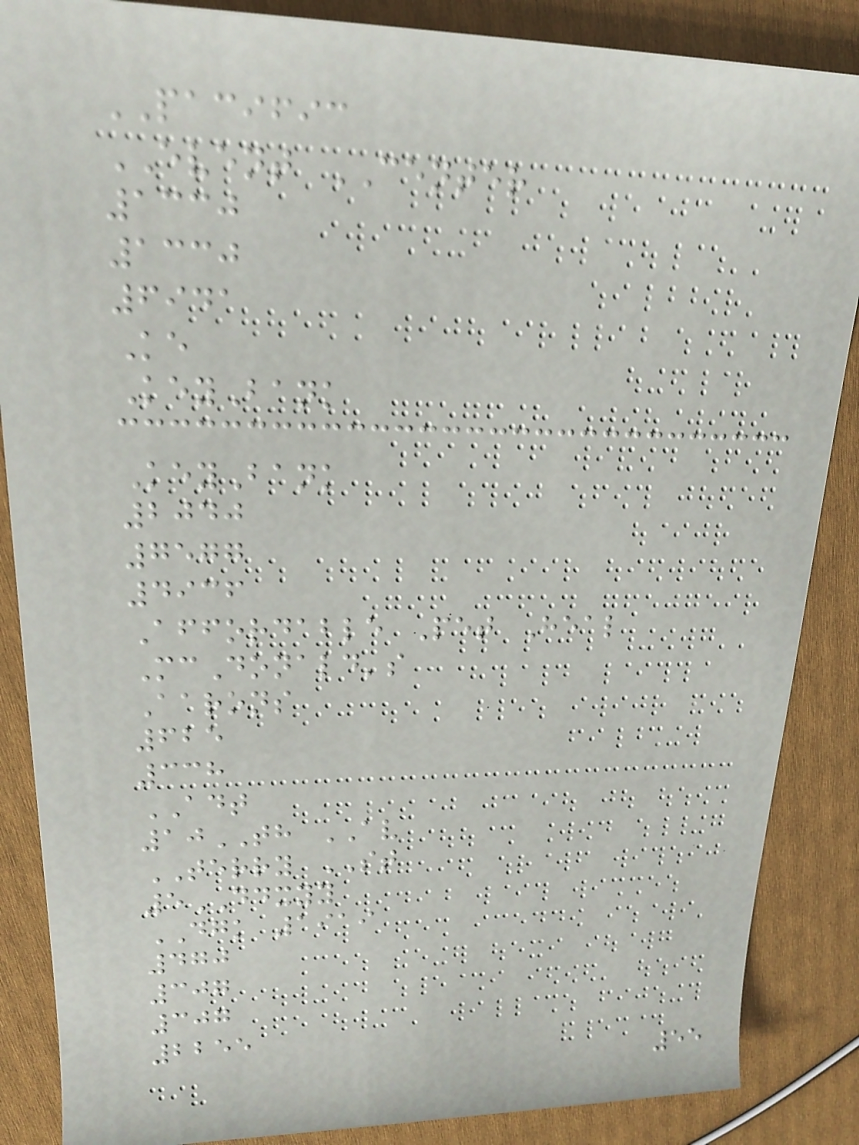PACIFIC
EVENT CENTER
1330
1330
6941
Ke
KeyBank
KeyBank
2040
7577
4936
Affordable Pet Heal
McDonald's
Aarons
625
338
ADT
10TH AV
TERRY ST
5DDXYY
DGK 1919
470
307
307
2255
55
